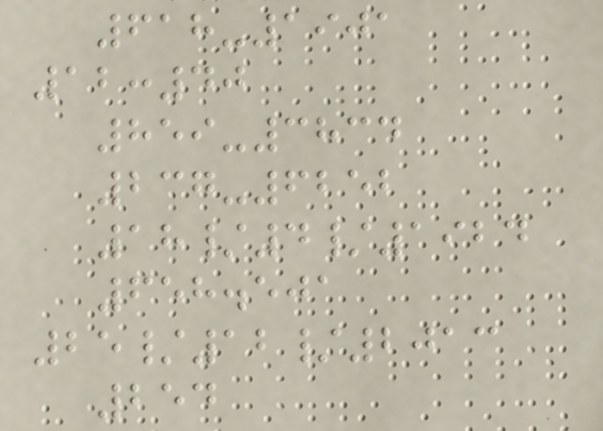618-1901
12:40
859-3834
237-6252
18/4/1924
658.501
25/12/2013
254
